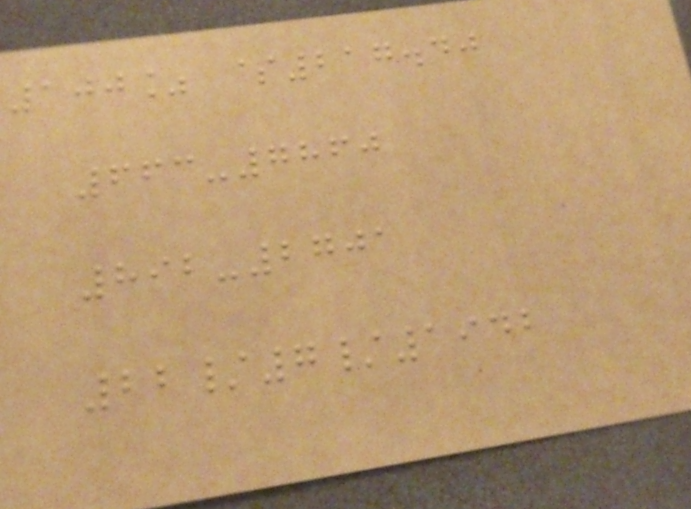100% $217.40
663-7860
892-2701
22/7/1942
